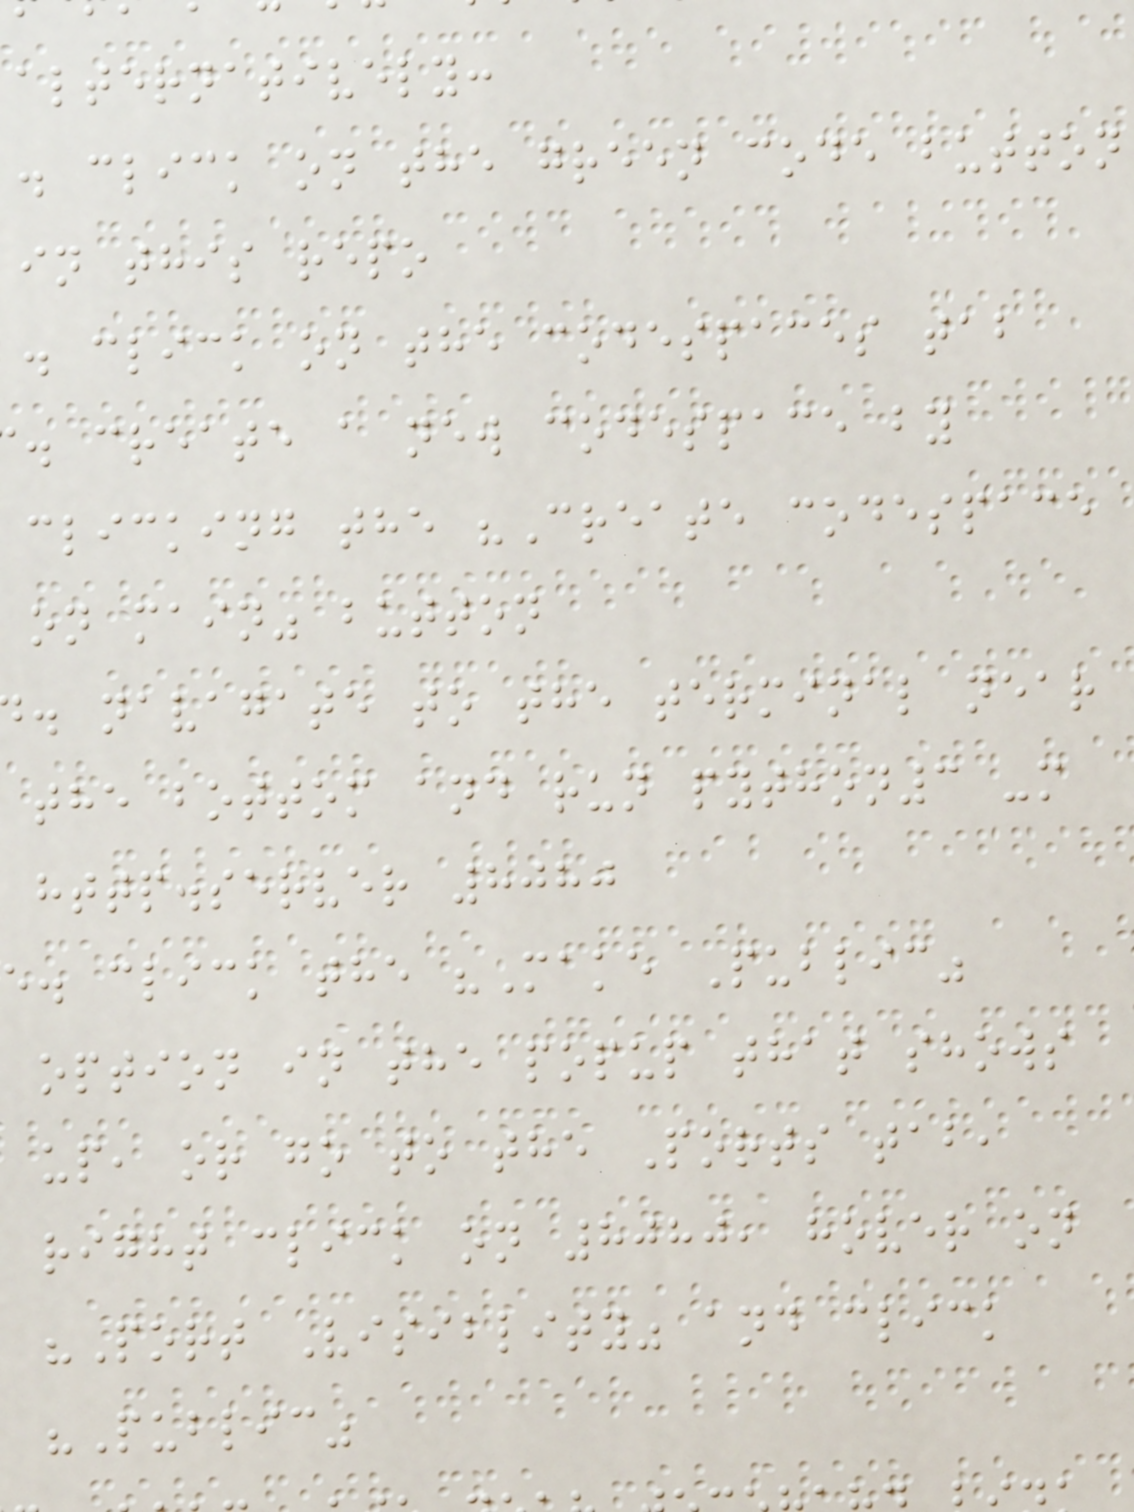alternatively:
. click on the green code button
in this repo
. click on the codespaces tab
. create a new codespace by
clicking the "Create codespace
on main" button
. navagate to the terminal near
the bottom and run python3 -m
http.server 8080
e. click the "Make Public"
option in the popup that shows
up, or go to the Ports tab,
right click on 8080, hover on
"Port Visiblity" and click
"Public"
